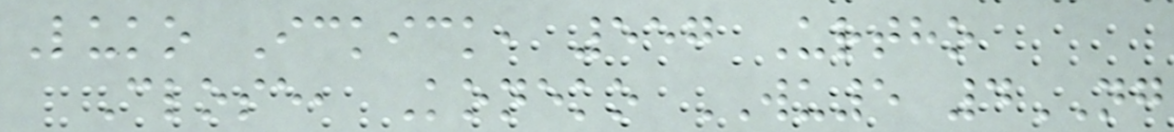Luko Ickick, 557 Urtho
Close, Koneko WU5 4NG
